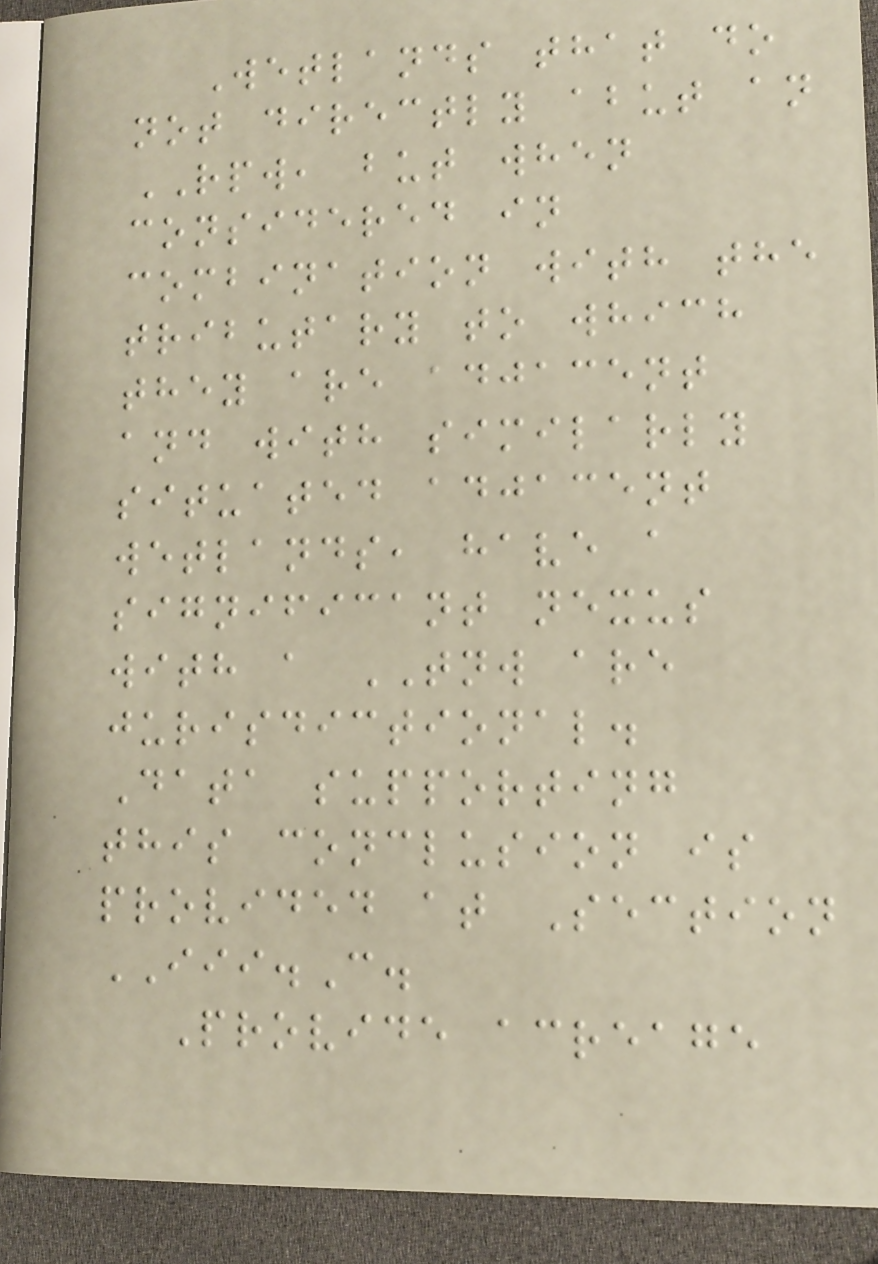Wetlands that do
not directly abut an
RPW, but when
considered in
combination with the
tributary to which
they are adjacent
and with similarly
situated adjacent
wetlands, have a
significant nexus
with a TNW are
jurisdictional.
Data supporting
this conclusion is
provided at Section
III.C.
Provide acreage
